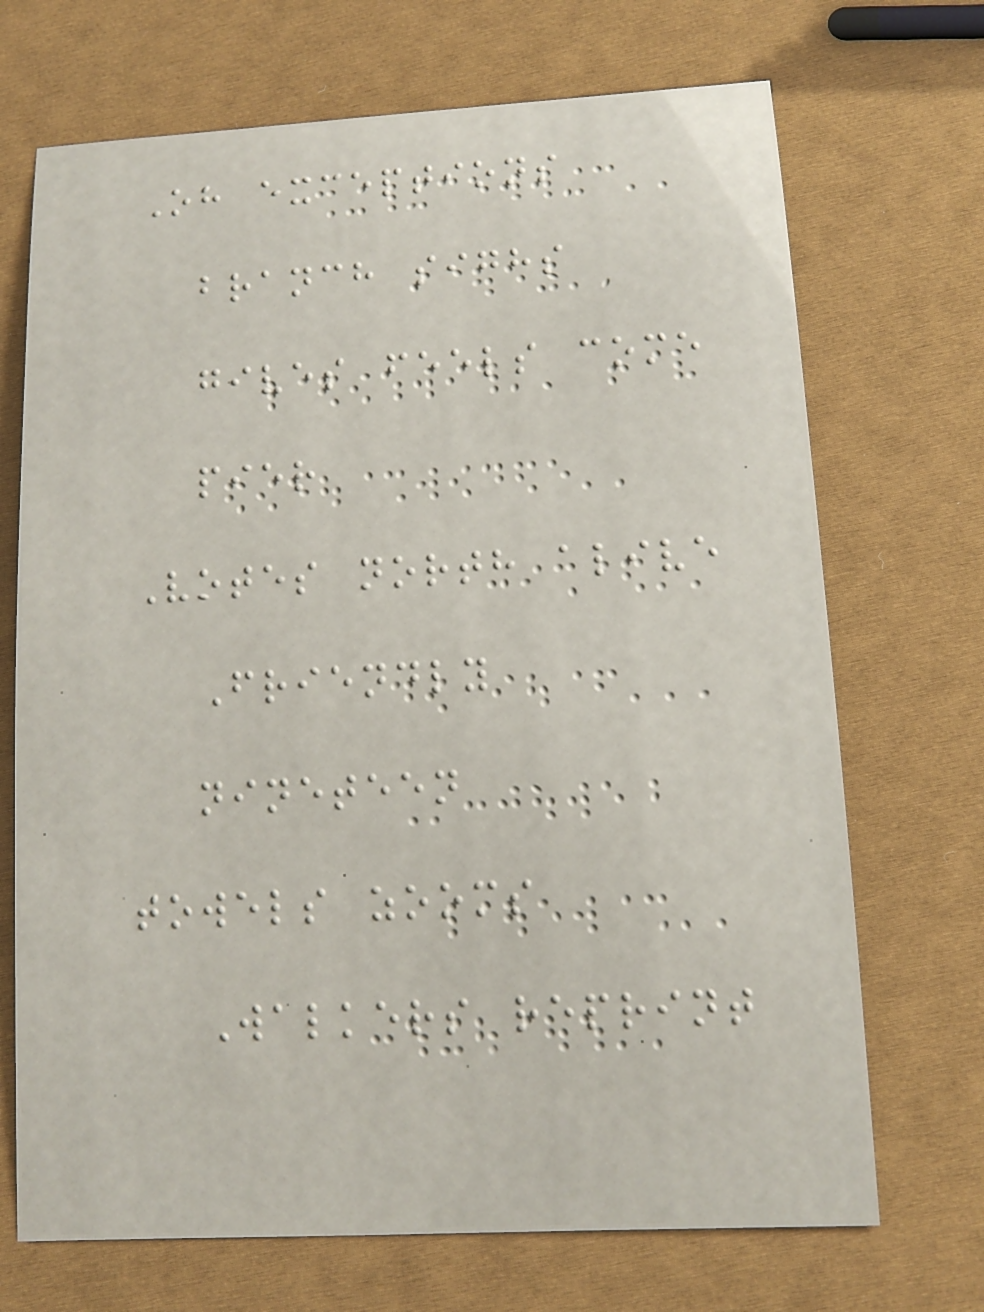Oh exceptions
branch sighs
gives feels come
pier
Votes north alive
Friendly
nineteen
towels zooms
Walkers reprint
